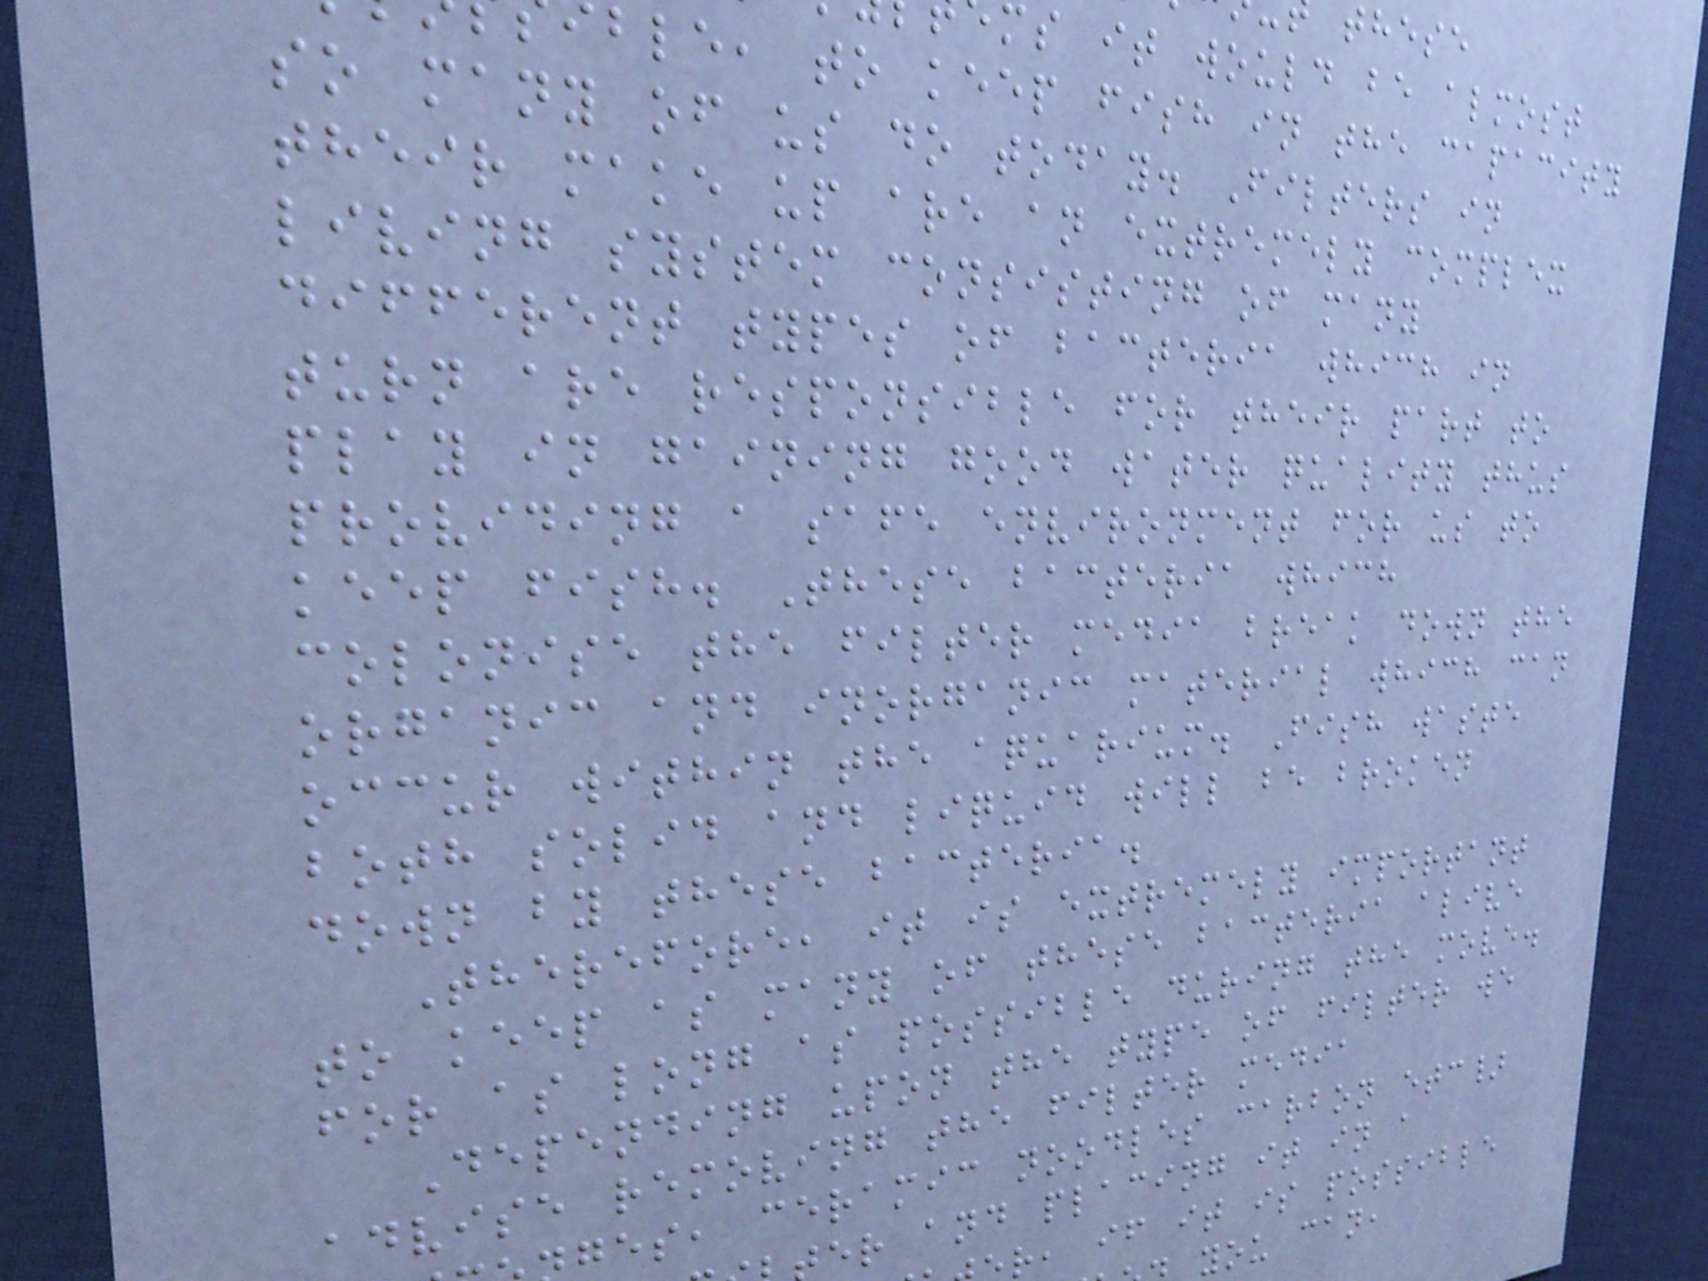ms it would be almost
ble, to keep fish in the capacity
so many of us do today. Filters in
their make up are an extremely complex
living system consisting of many
different types of bacteria which in
turn are responsible for their part to
play in gaining good water quality thus
providing a safe environment for us to
keep fish. These bacteria which
colonise the filter media break down the
organic and inorganic material which can
occur within the aquarium. Fish waste
both solid and liquid will be broken
down by these bacteria.
Therefore, it is extremely important
to keep as many of these bacteria alive
for as long as possible during the move.
Depending upon the type of filter we
advise removing the filter media
ges, ceramic noodles carbon etc}
er and placing it in a
r, if it is possible
